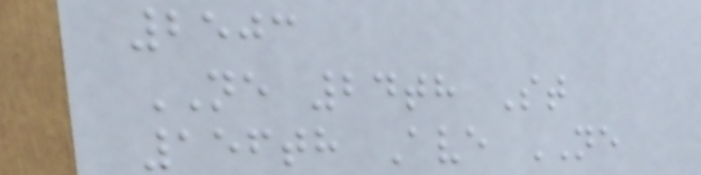2503
NE 24th St
156th Ave NE
